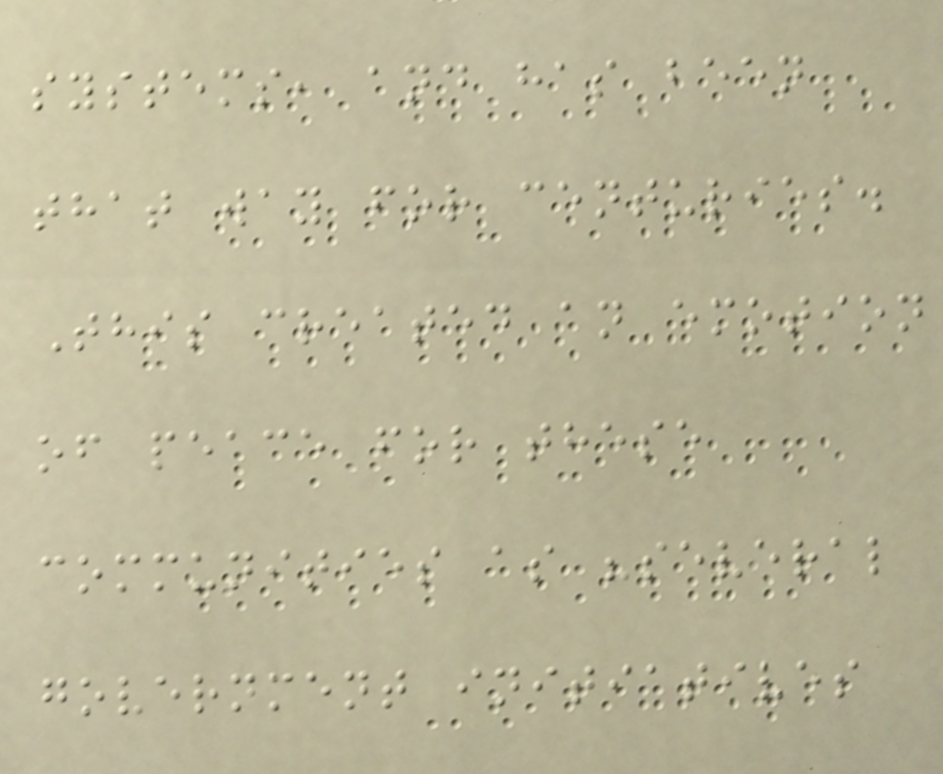systems, and has been
that way for centuries.
This created an emotion
of peace for these
communities as "several
government initiatives
